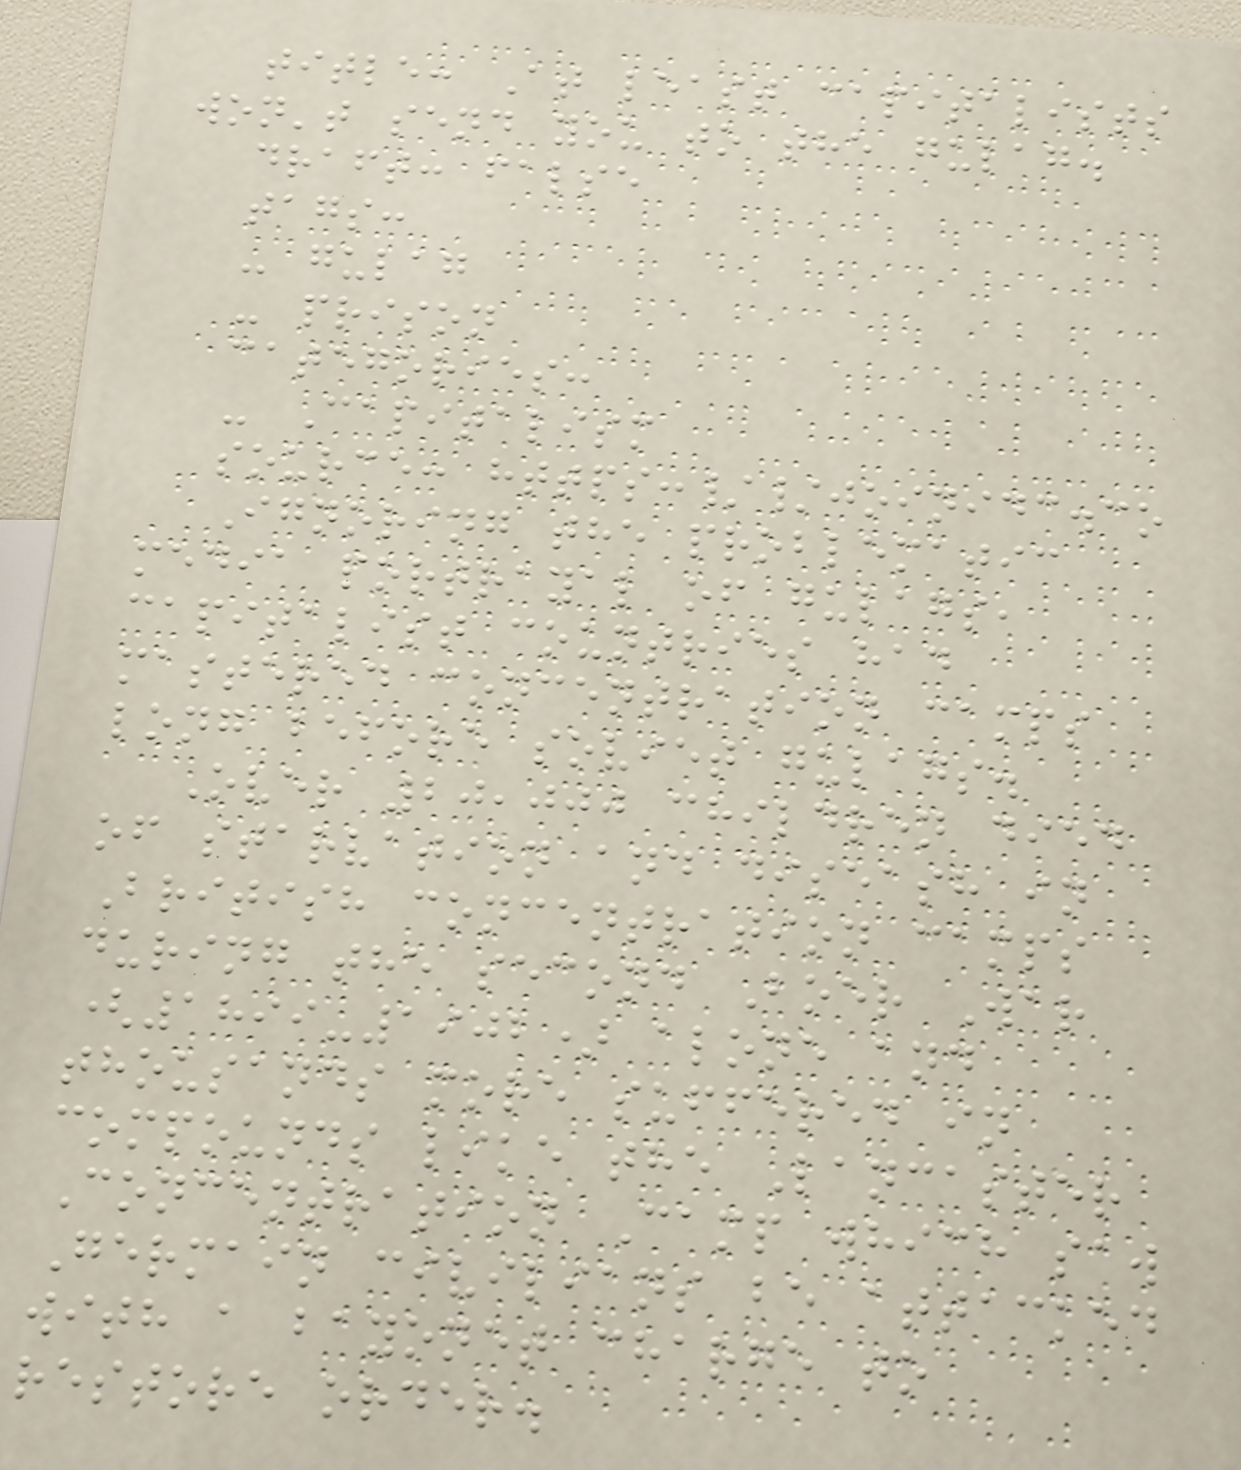title: At least capitalists
won't send you to the gulag.
draft: false
tags:
- gulag
- prison
categories:
- Capitalism
source: https://joinidc.co
Ignoring the problematic
media portrayal of gulags,
capitalist countries had
mastered concentration camps
long before soviet gulags.
Over 20,000 children died
of starvation and diseash in
British concentration camps
during the second Boer War
(1899-1902) alone and
thousands more suffered in
compounds like the Lancaster
Concentration Camp which saw
Germain civilians be attacked
with a bayonet charge to
restore order.
